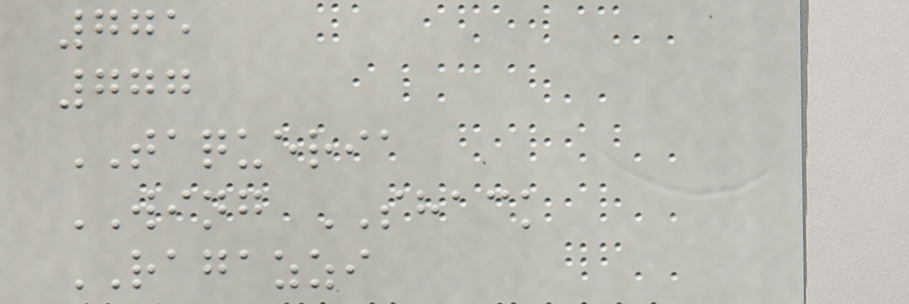775
777
TAQUERIA
WING SHACK
RAGAZZI
